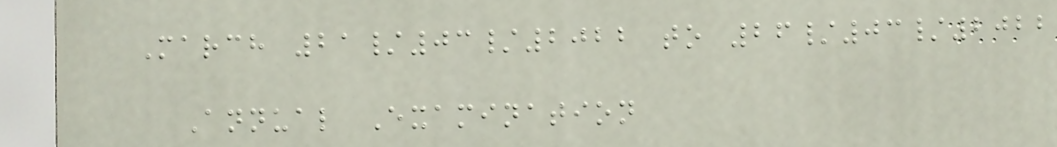March 21/03/2022 to 26/03/2022
Annual Examination
